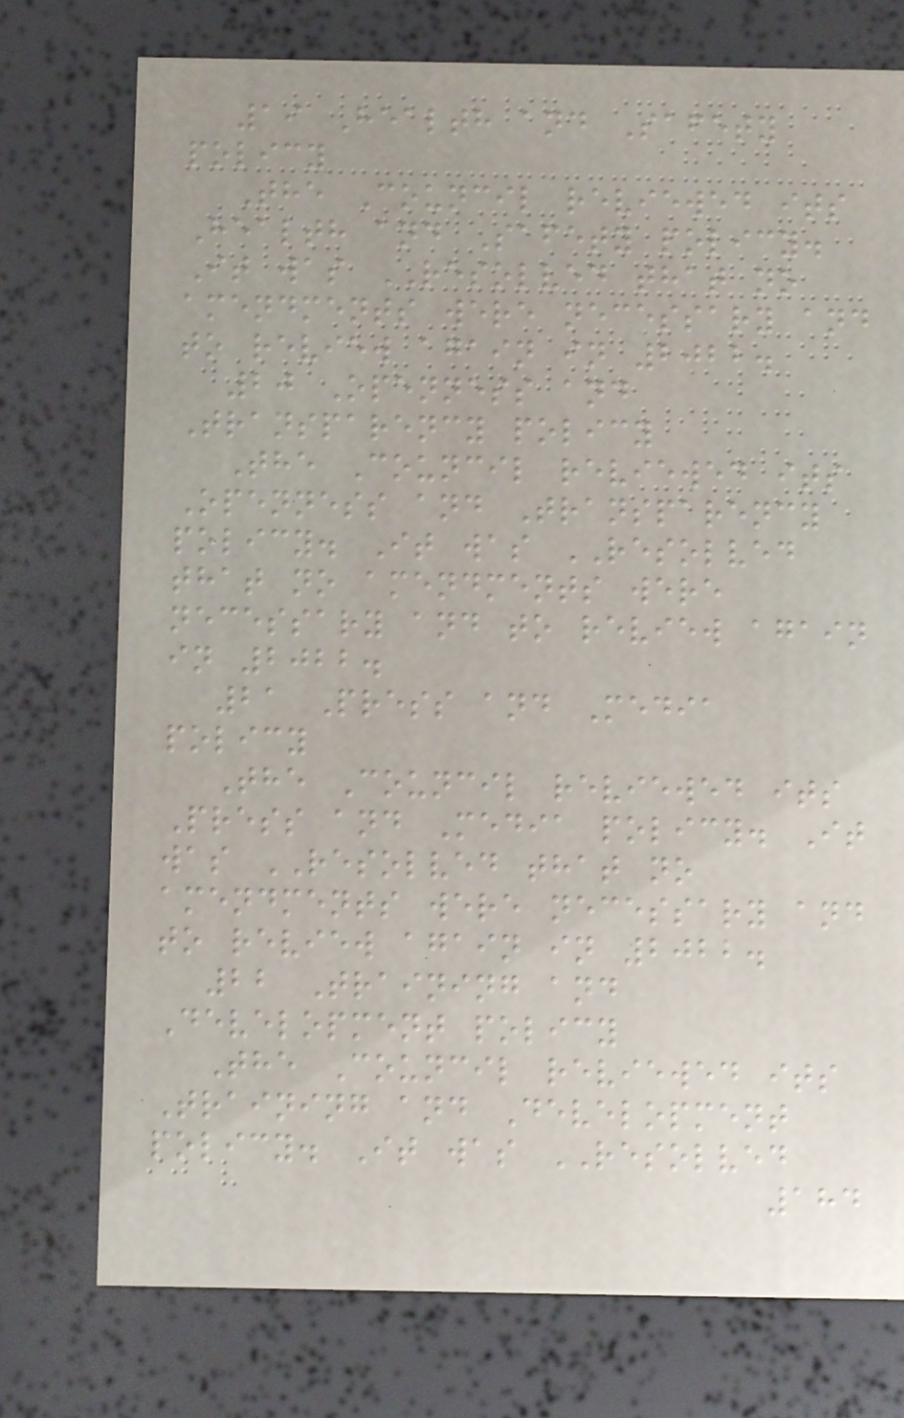19 Health and Safety
policy
The Council reviewed its
Health and Safety policy.
It was RESOLVED that no
amendments were necessary and
to review again in 2022.
20 Openness and
Transparency policy
The Council reviewed its
Openness and Transparency
policy. It was RESOLVED
that no amendments were
necessary and to review again
in 2022.
21 Press and Media
policy
The Council reviewed its
Press and Media policy. It
was RESOLVED that no
amendments were necessary and
to review again in 2022.
22 Training and
Development policy
The Council reviewed its
Training and Development
policy. It was RESOLVED
184
